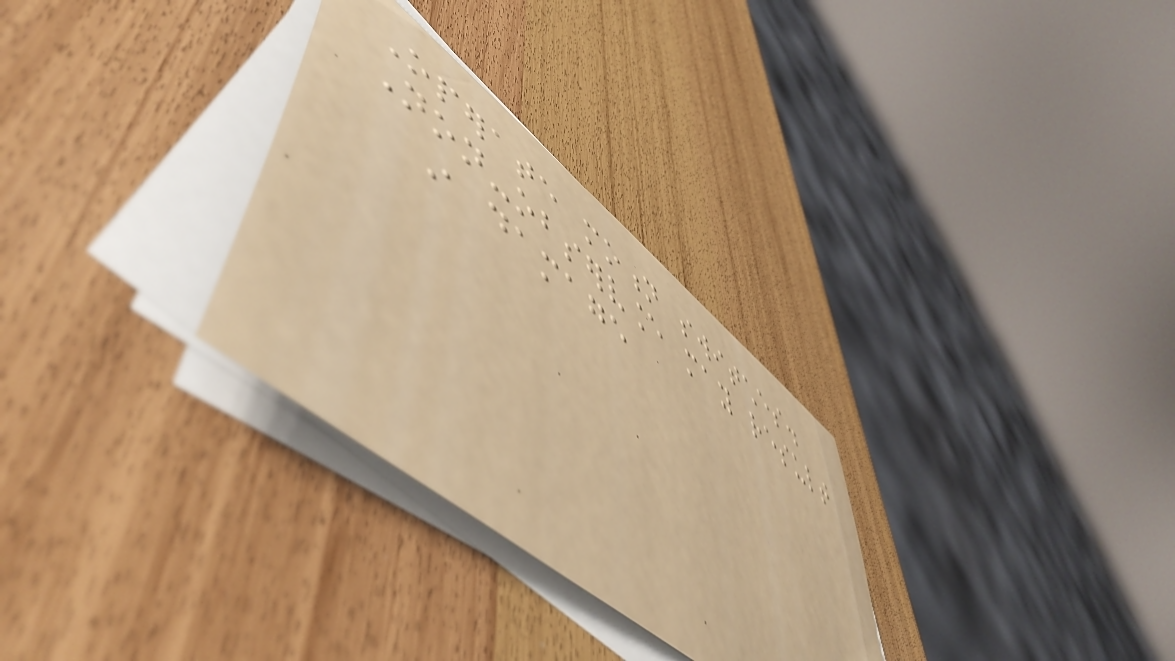Operate motion switches.
Non-observance may result
in damage
